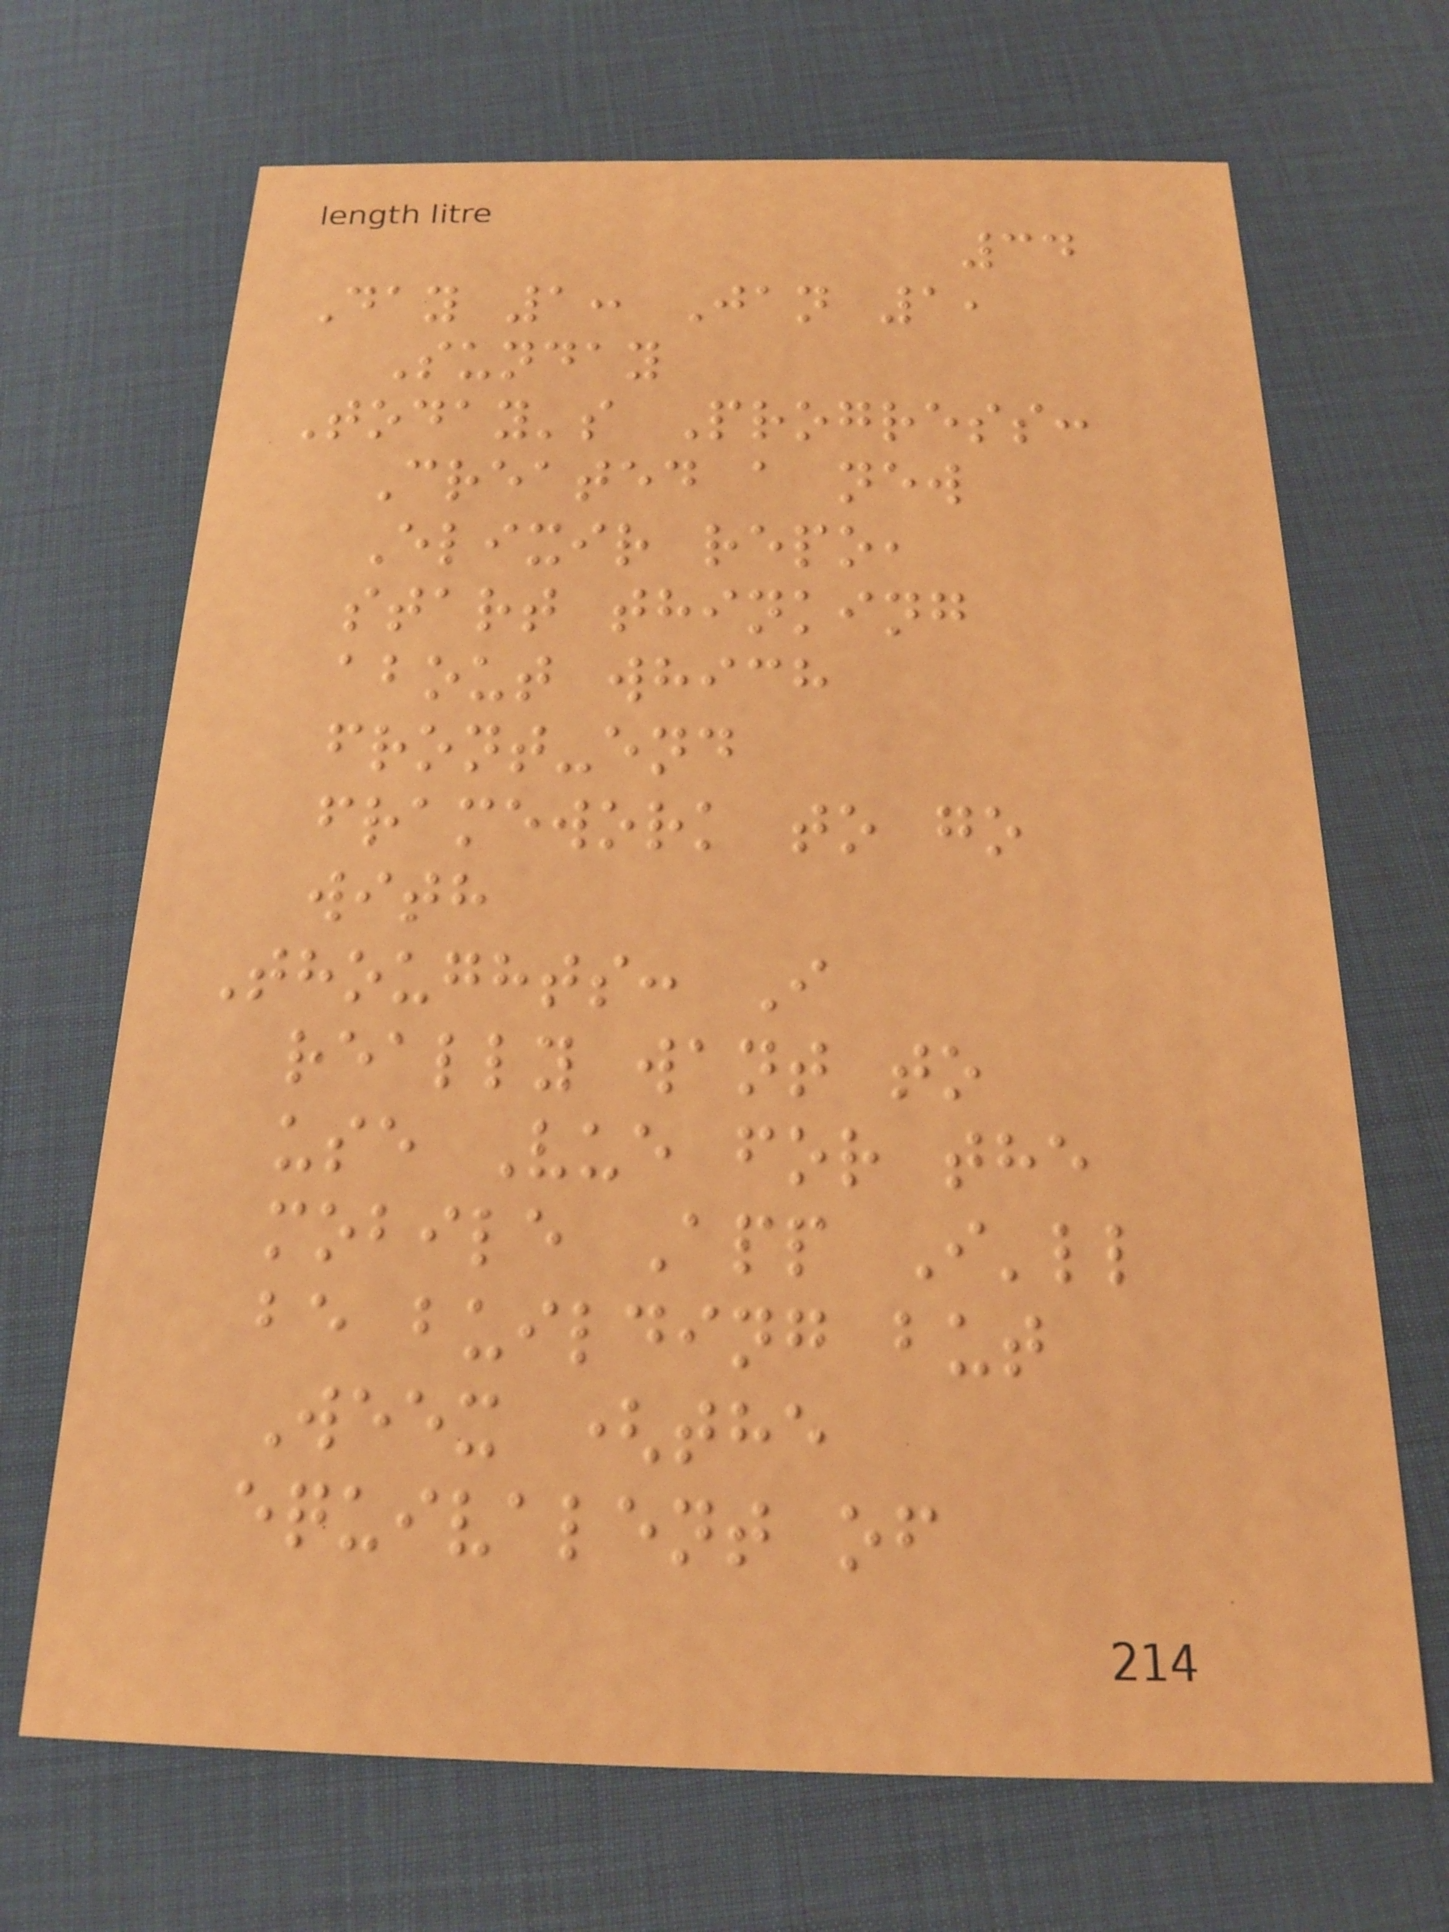34
Day 1: Jan 1,
Sunday
Today's Progress:
Created a new
Elixir repo,
start thinking
about which
front-end
framework to go
with
Thoughts: I
really want to
use Vue for the
mobile App I'll
be building but
Weex (the
equivalent of
